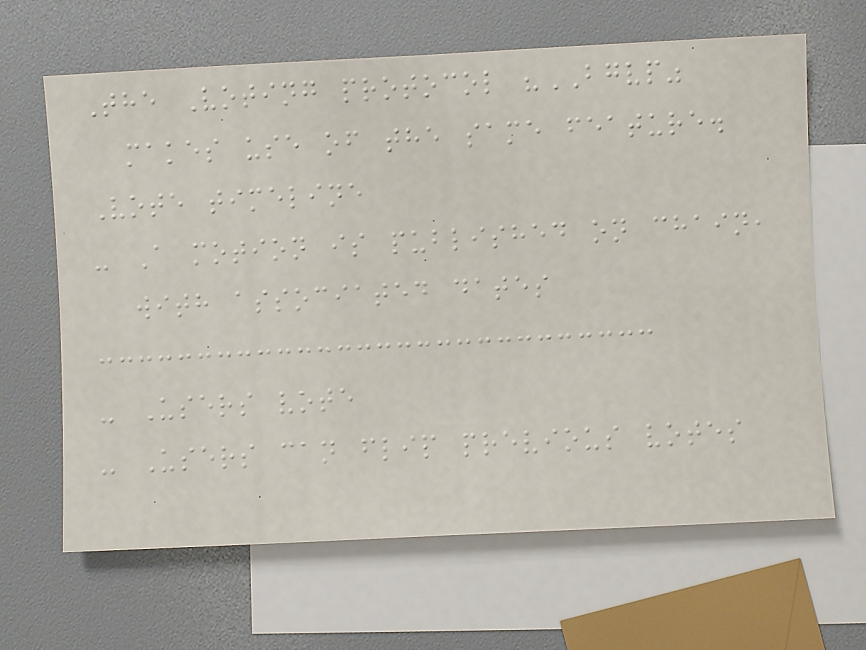The Voting protocol "BGVP"
makes use of the same feature.
Vote timeline
- A motion is published on chain,
with associated dates
- Users vote
- Users can flip previous votes
